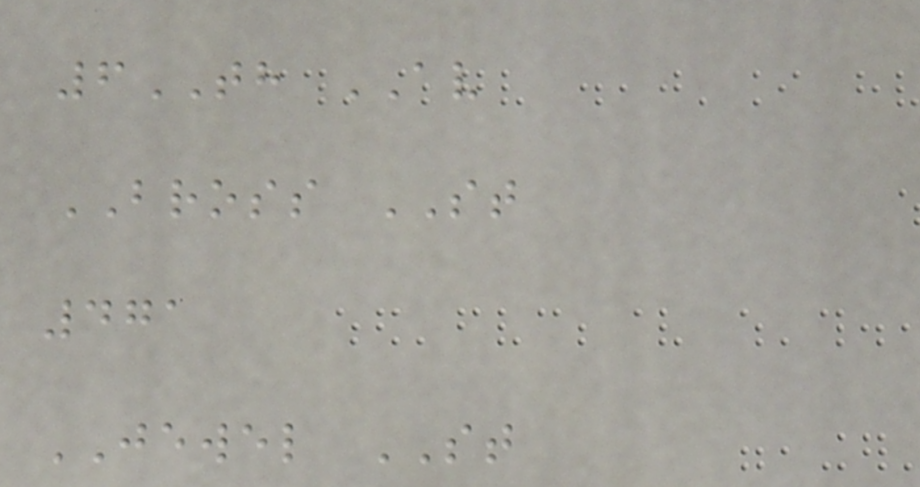6TH AV
BROSS ST
471
JEWEL ST
